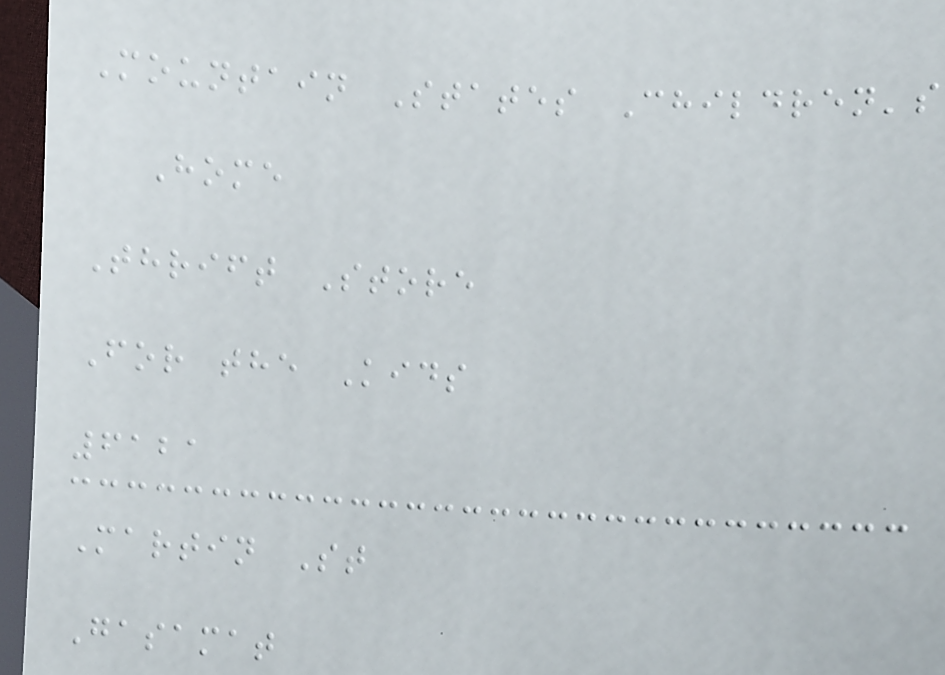Mountain States Children's
Home
Thrift Store
For the Kids
6121
Martin St
Gasamat
